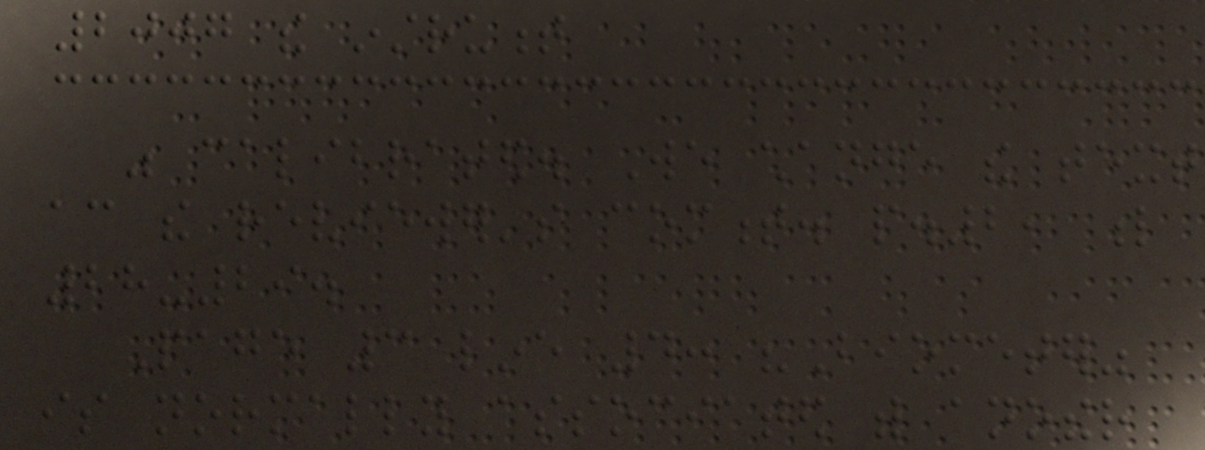2007 the instrument
was calibrated. We change the text
according the reviewer's comment. p.2, l
28-29.
Page 3 line 4: "Biometer"
is normally associated with another
